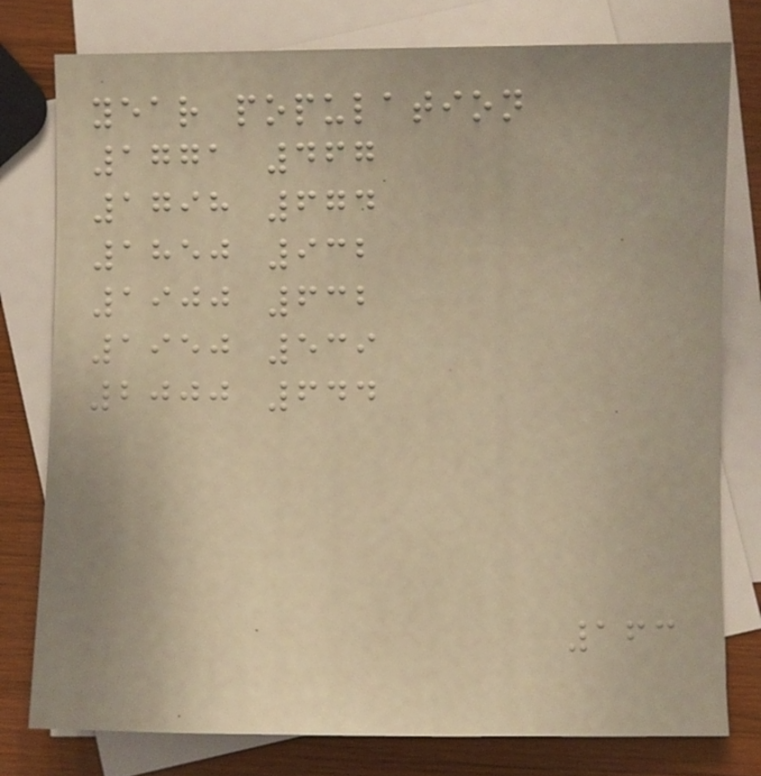year population
1771 467
1798 674
1850 932
1900 632
1950 539
2000 644
163
